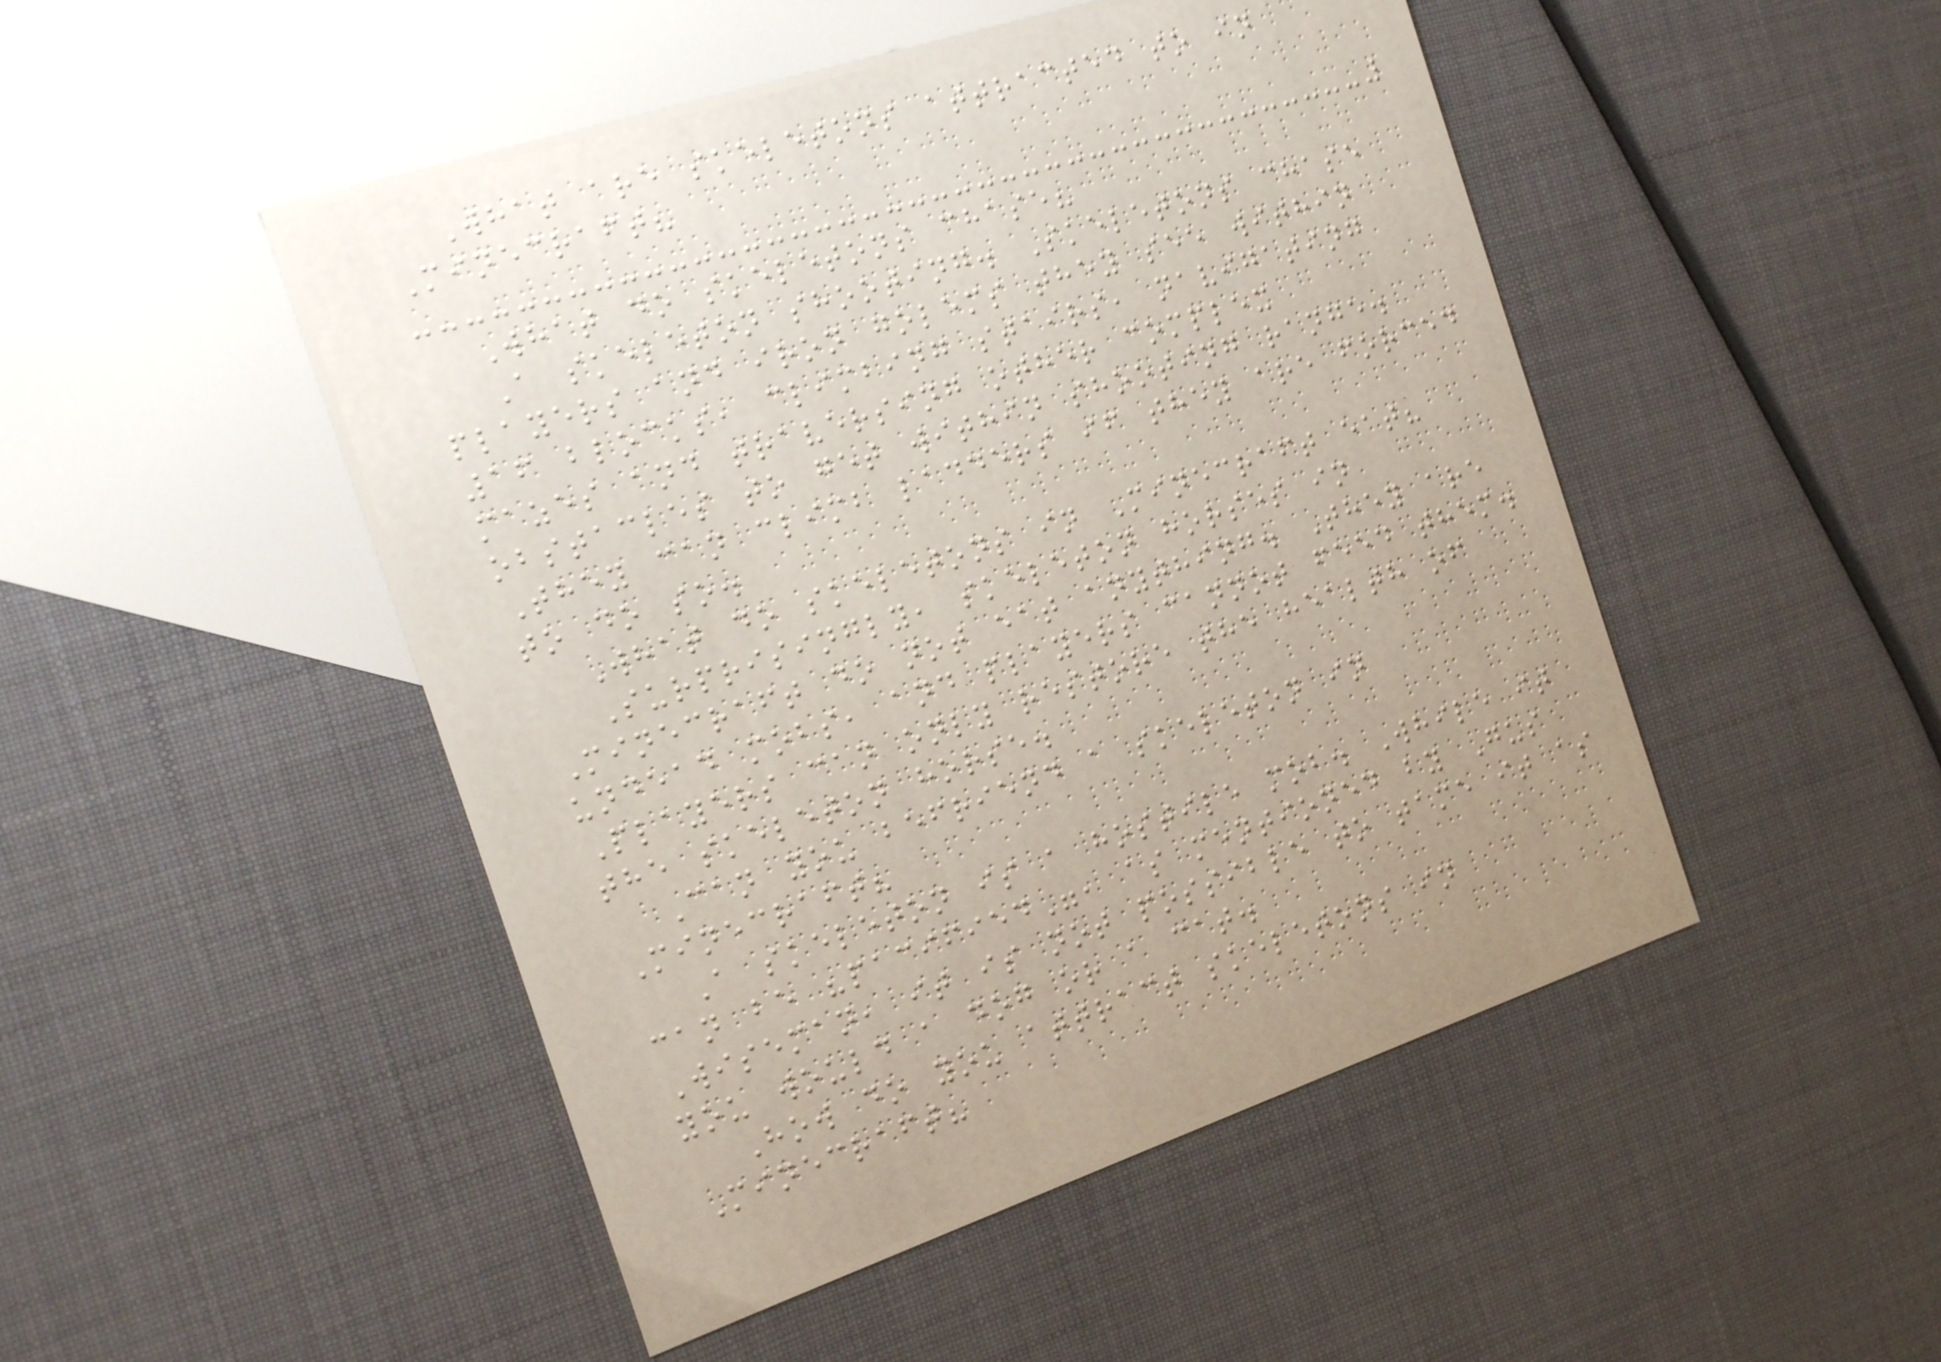What are skeletons attracted to in
Minecraft?
What do skeletons chase?
A skeleton shooting. Skeletons chase
players and iron golems they see within
16 blocks, climbing stairs, navigating
mazes and traversing other complex
obstacles to get within shooting range.
They can climb ladders if they are forced
to do so.
What do skeletons in Minecraft eat?
Surprisingly, skeleton horses in
Minecraft do not eat anything. They are
undead mobs, and players cannot feed them.
Players can only restore the health of
the skeleton horse.
Can you befriend a skeleton in
Minecraft?
A skeleton is a hostile mob. While it
can be "pacified", as mentioned by Gus
Wiseman, it is not possible to tame it as
you would a dog or a cat.
How do you attract skeletons in
Minecraft?
